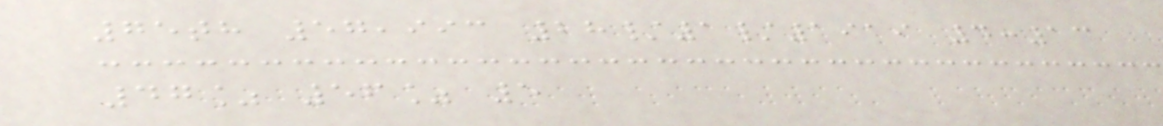75th 57,993 28/1/1919 4:13
47% 56% 5
